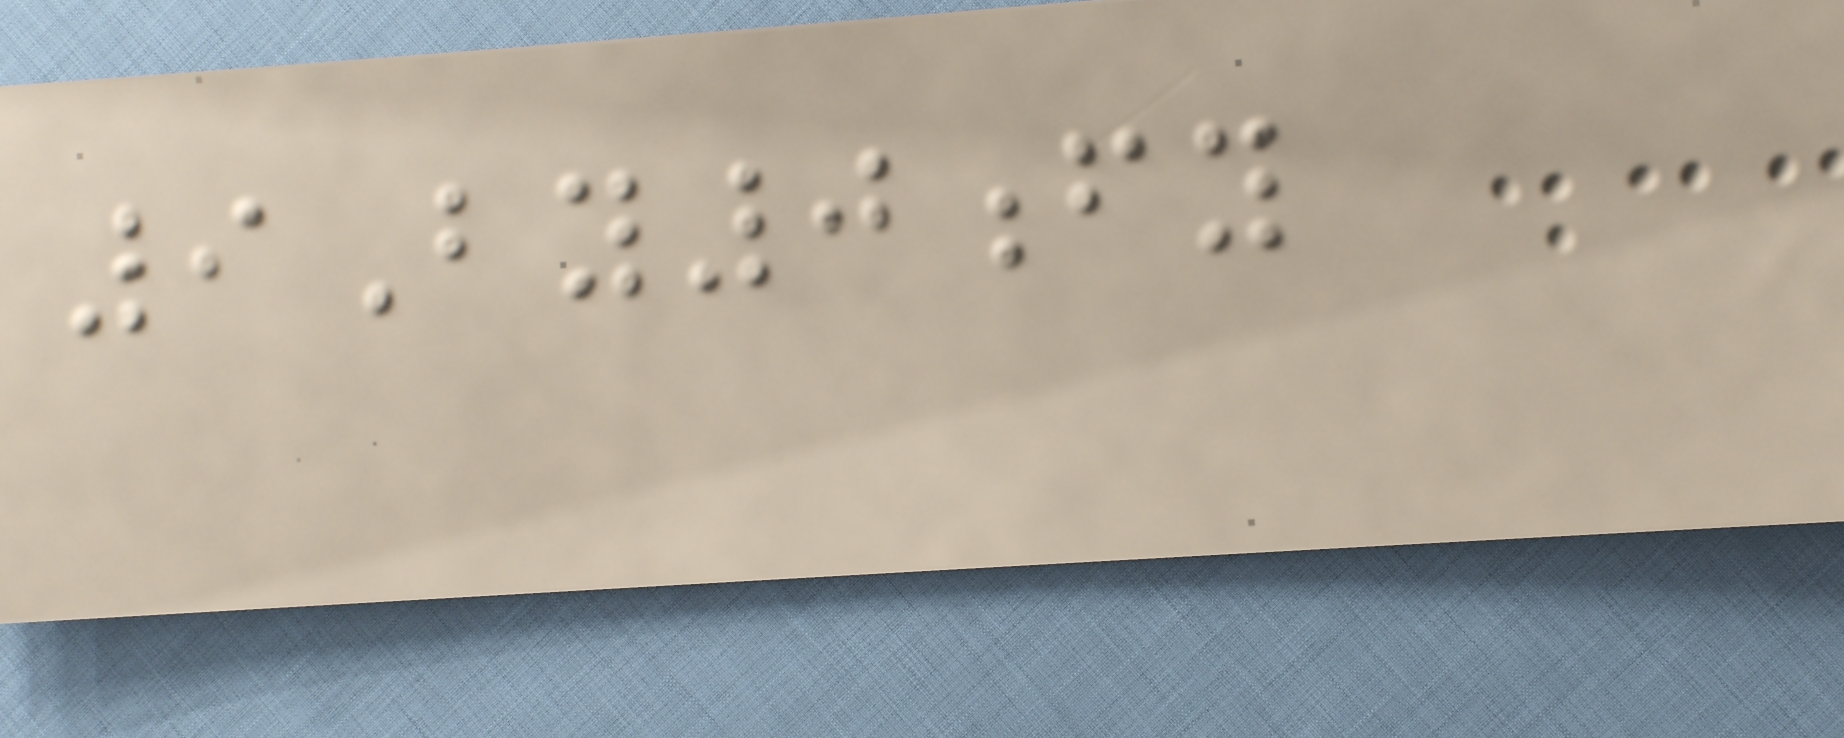9By0fy
